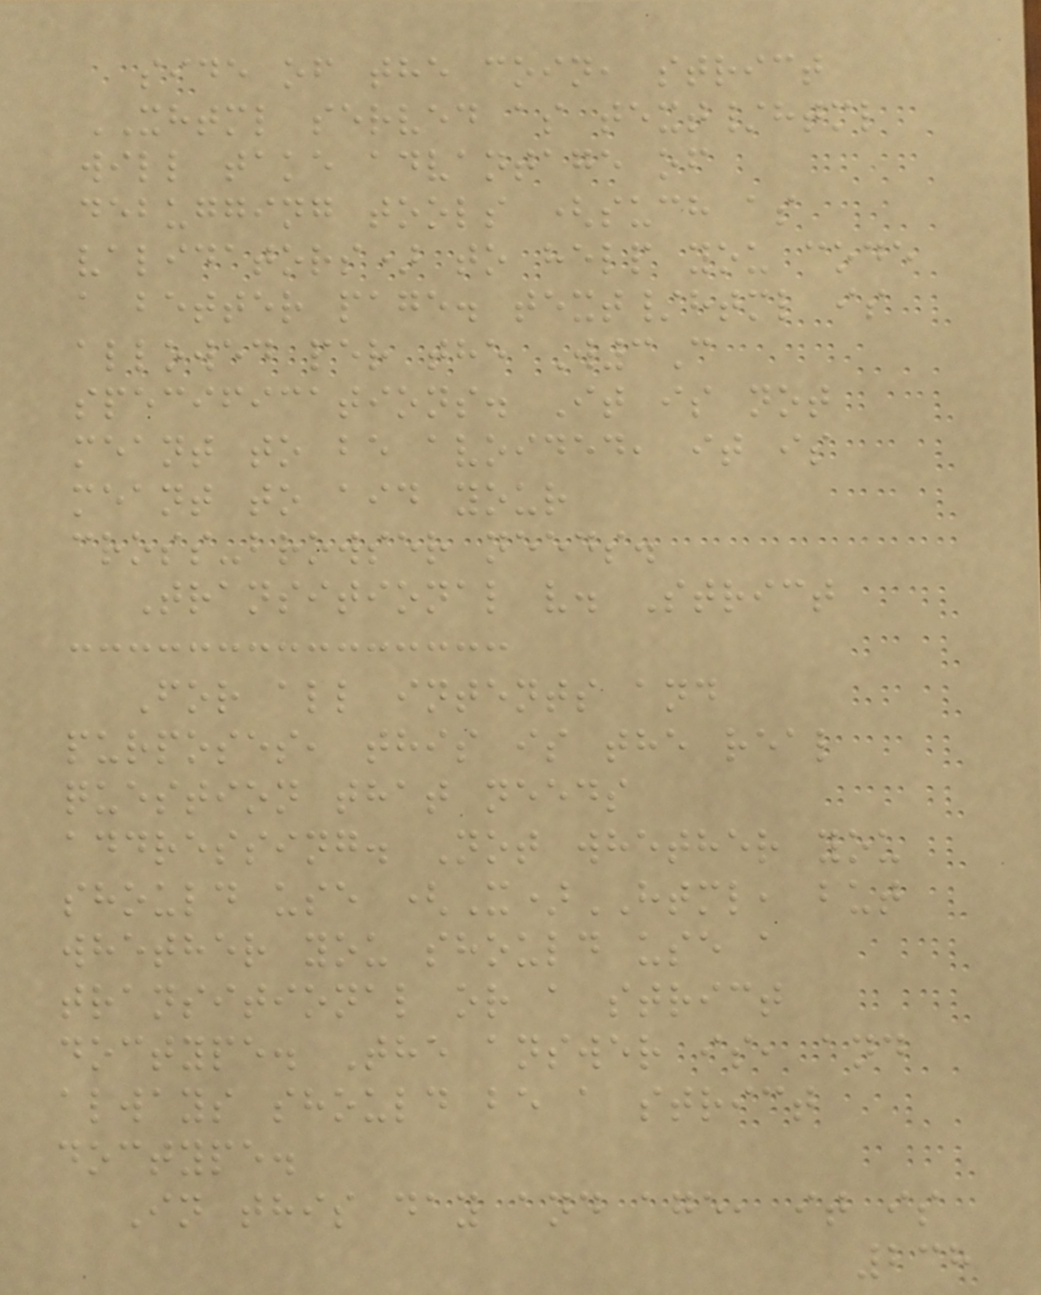side of the coin, strict
XHTML served as text/html
will take advantage of
debugging tools (such as
validators) to help you code
a better page. text/html is
allowed per the W3C
specifications. It is not
meant to be avoided, it is
meant to aid your
cross-browser needs.
Transitional v. Strict
For all intents and
purposes, this is the real
question that needs
addressing. Not whether you
should use (X)HTML, but
whether you should use a
transitional or a strict
doctype. The answer is, and
always should be a strict
doctype.
In this day and age, it is
238
